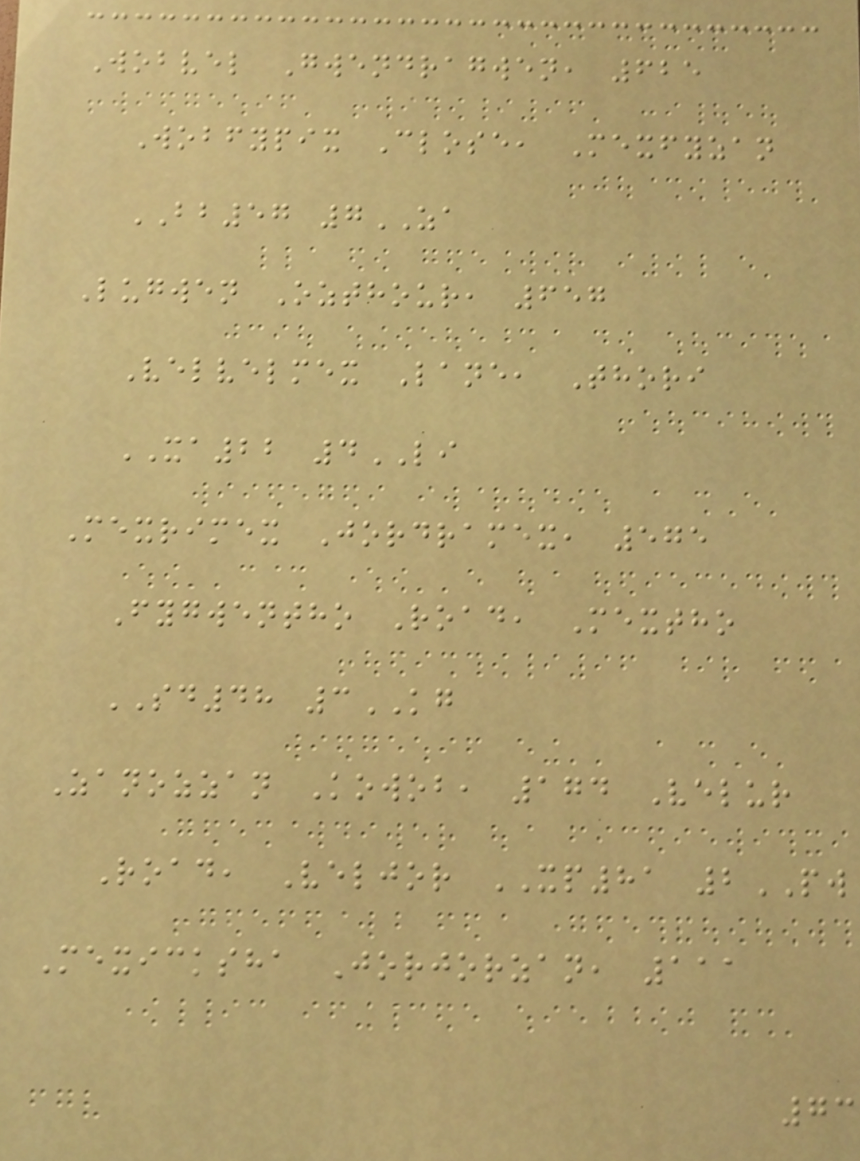Wobvel Gwendragwen, 625
Wobfypix Close, Mexfyzan
BB57 7ZA
Lugwen Ozthour, 657
Velvelmex Lane, Thori
XA22 4LI
Mexrimex Jordramex, 575
Fygwentho Road, Mextho
SD48 3KG
Zanozzan Kowob, 174 Velur
Road, Veljor XP81 2PW
Mexicksha Jorjorzan, 111
73
